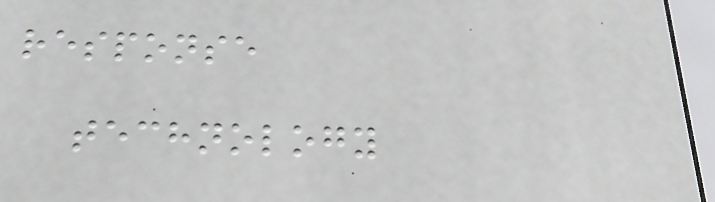response
technology
